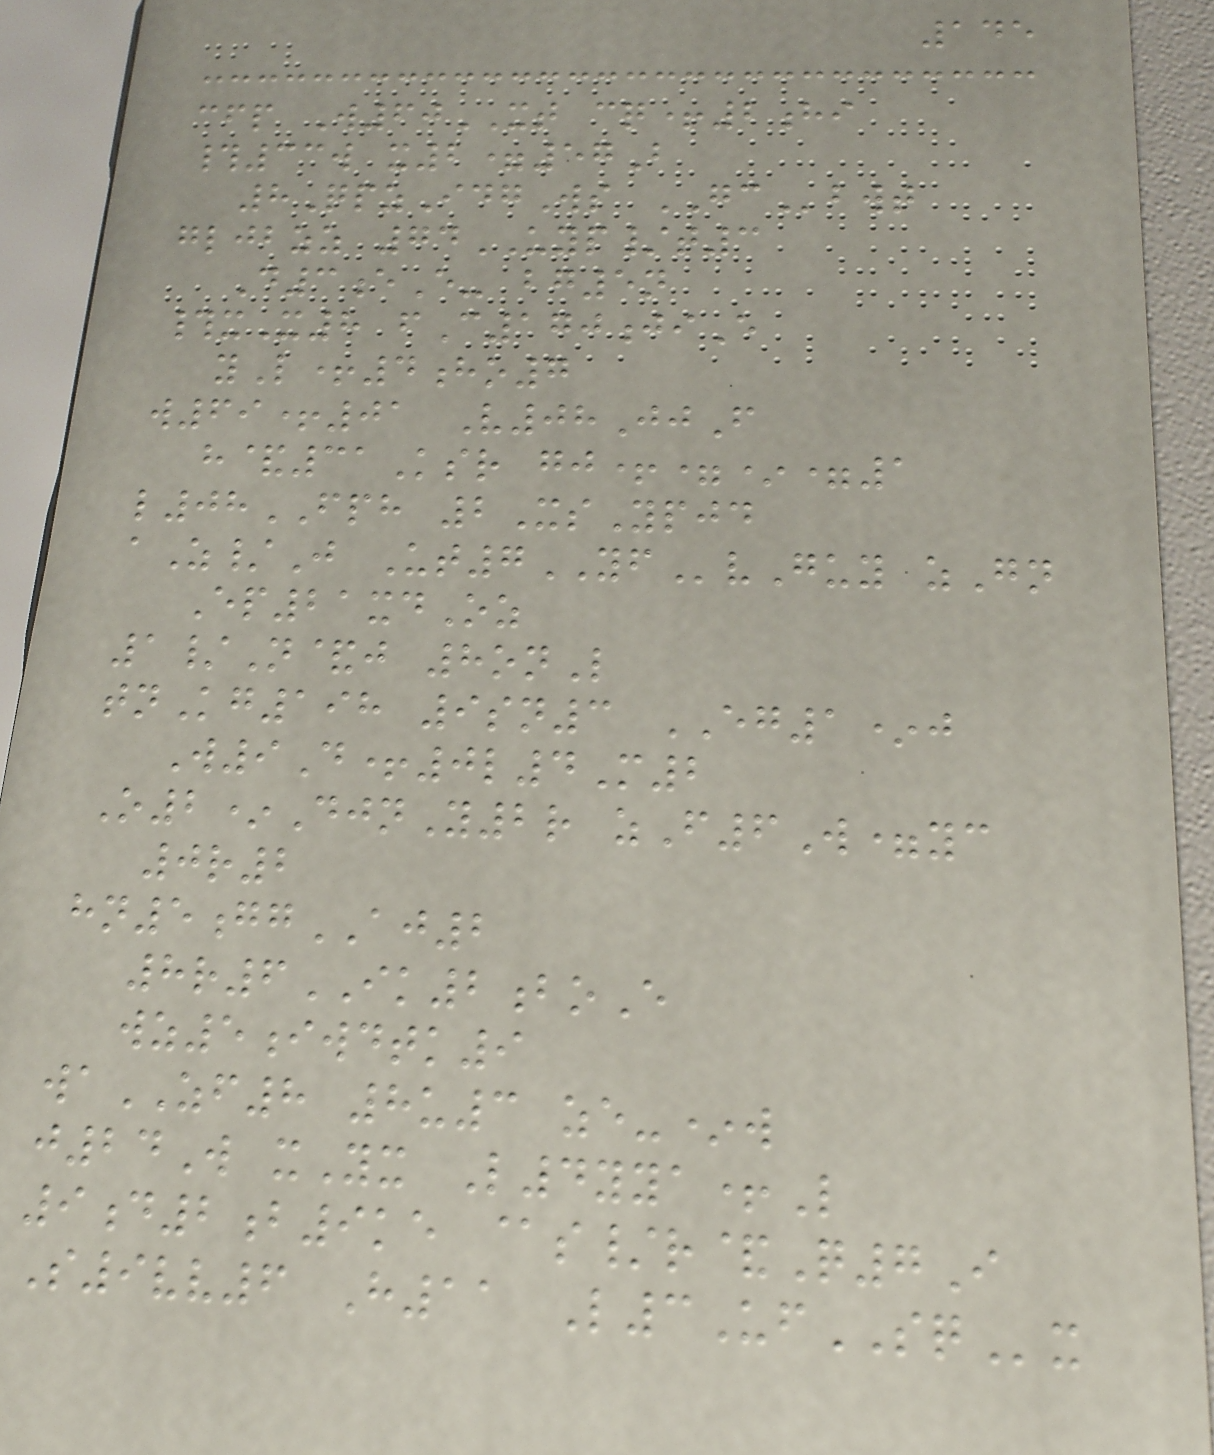145
cfp W60XT cq+2hi
#33w x2=57B
8QpzIdgWs GCbwt
gljbzz 74UYP/t3
D3eE- bg5n
#xX8 fC170jiE
yL+4ho7
w69+01 V08JjF
h&31Ksr gj+=*=1
l08FPH 2XsYpjd
aZ/J Ut7YFvGuy zGn
Ep21xdOz
1/N&j 8onL
tnKg198 9sn3 EG1*j
W9D+0l4M2
O2*DjnY2r zF6W=yc
0r2
hn5ggAJ2
8r6IK2boE
wz5iwdtk9
waZF8 8u3 ze-*w
j24W xYx L4yya+L
9d2b9ke @s/r&Q7I
S9vv6 H11 L3UfSQx
